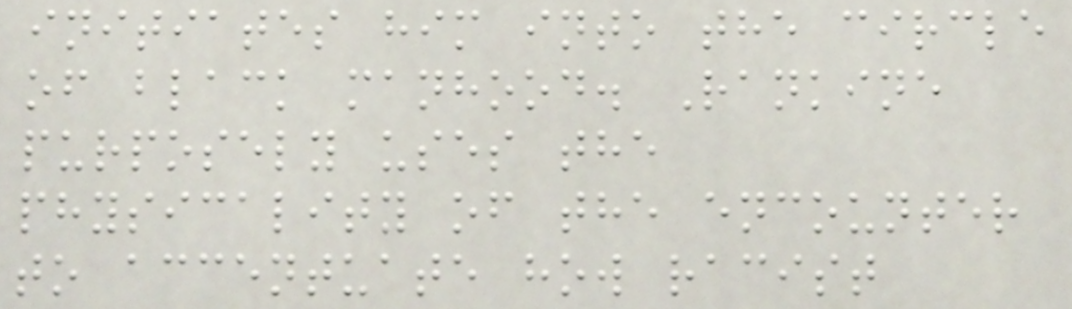initiates him into the circle
of black manhood. Rankine
purposely uses the
physicality of the encounter
to accentuate how racist
